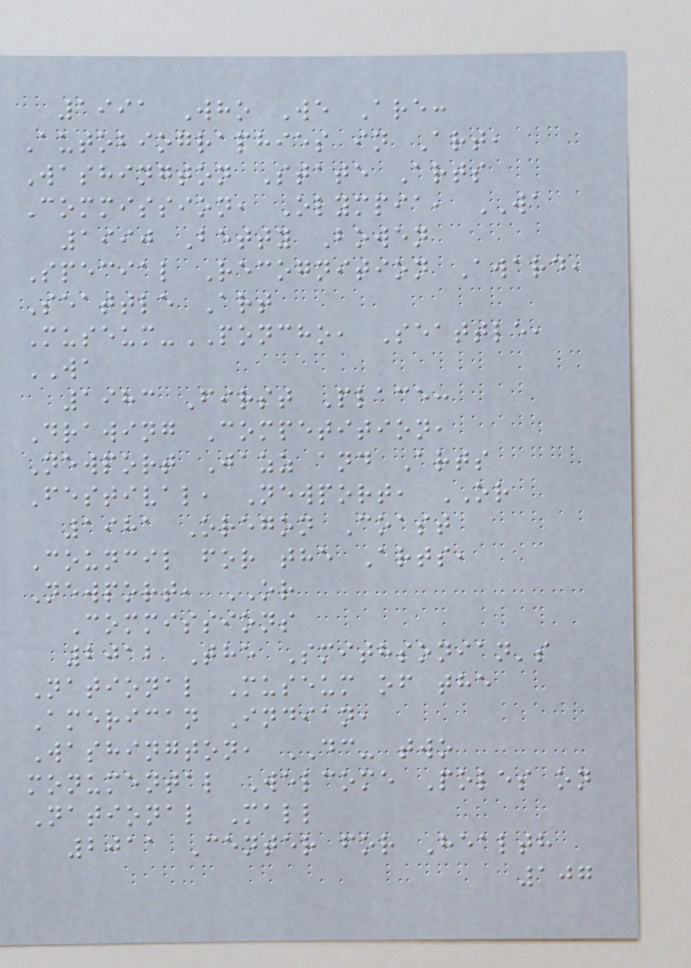1991 Who We Are:
Autobiographies in Art,
Washington State Arts
Commission, Olympia, WA
1990 Betty Bowen
Special Recognition Award,
Seattle Art
Museum-PONCHO, Seattle,
WA
1983 First Place:
Drawing Competition,
Newport Jazz and Arts
Festival, Newport, OR
1981 Oregon Coast
Council for the Arts,
Newport, OR
Commissions
2012 The Smithsonian's
National Museum of the
American Indian,
Washington, DC- two
monumental Welcome Poles on
National Mall
2011 Center for Health
107
